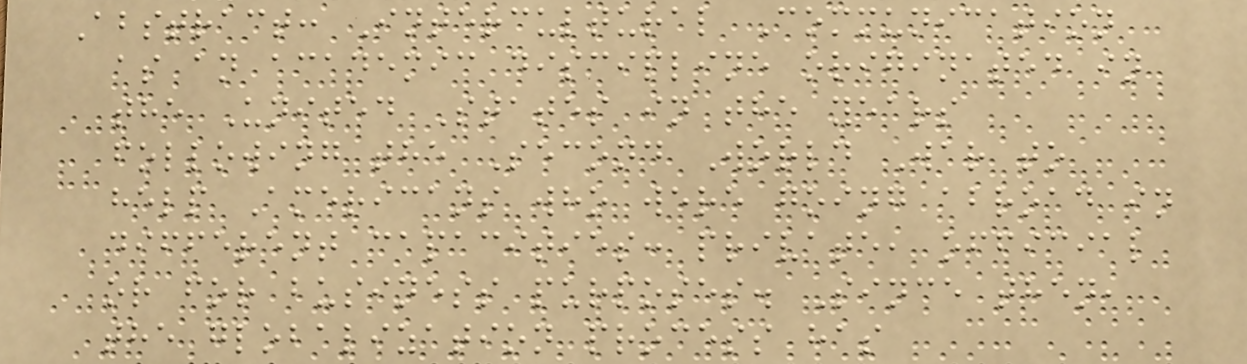Abstract: Intercultural Communication
as an academic discipline originated in
the United States in the years
following the Second World War to
help Americans who were going abroad in
different capacities: private, official
or for business purposes. Since then,
the globalization process has
